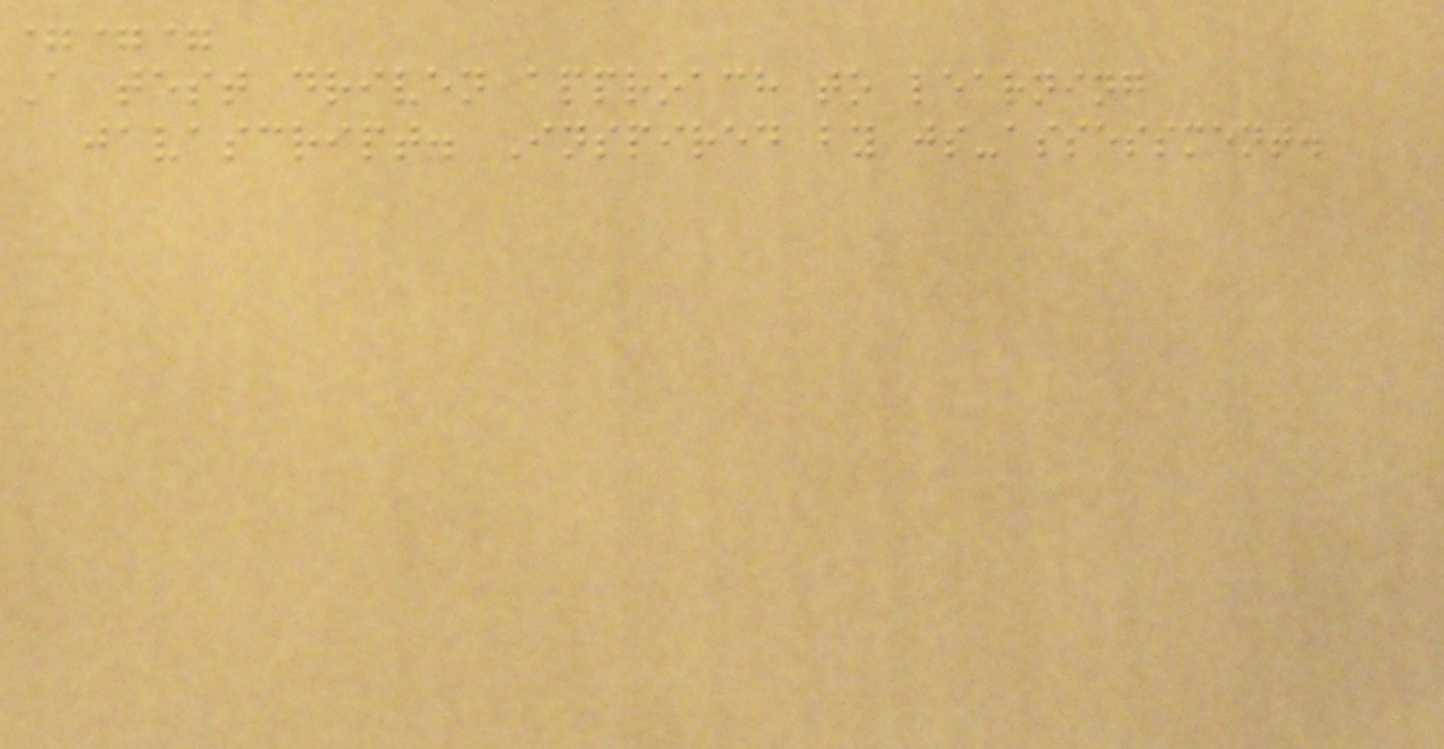===
A test driven approach to learning
javascript. Inspired by js-assessment.
